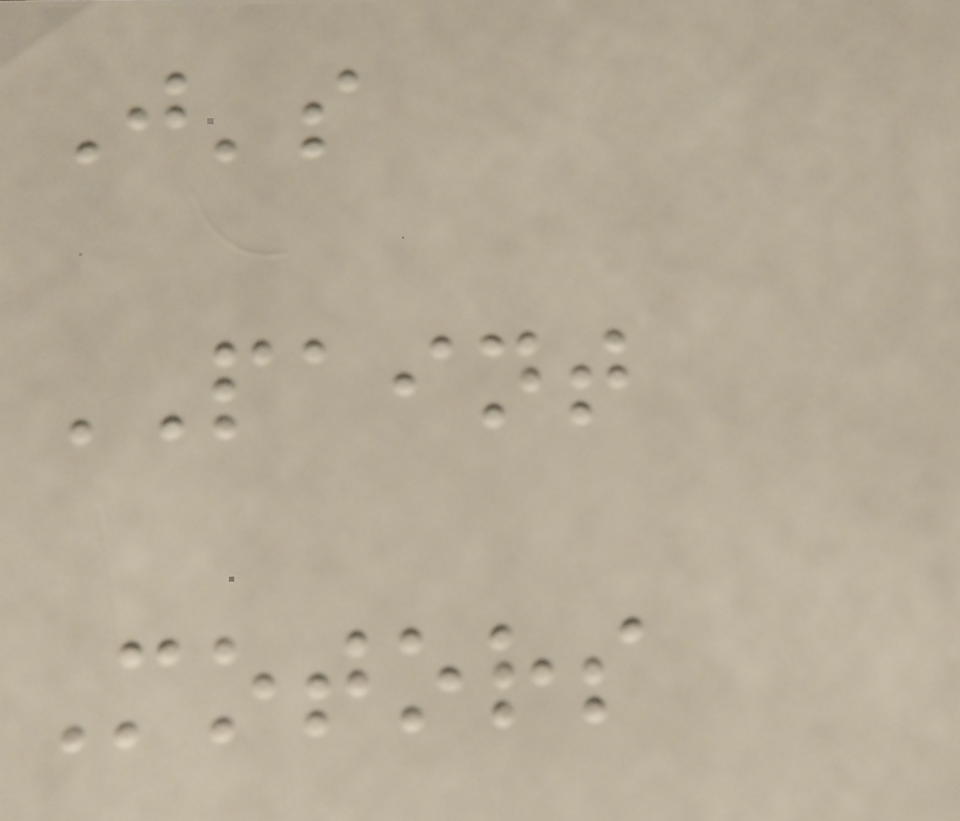J's
PAINT
Motors
